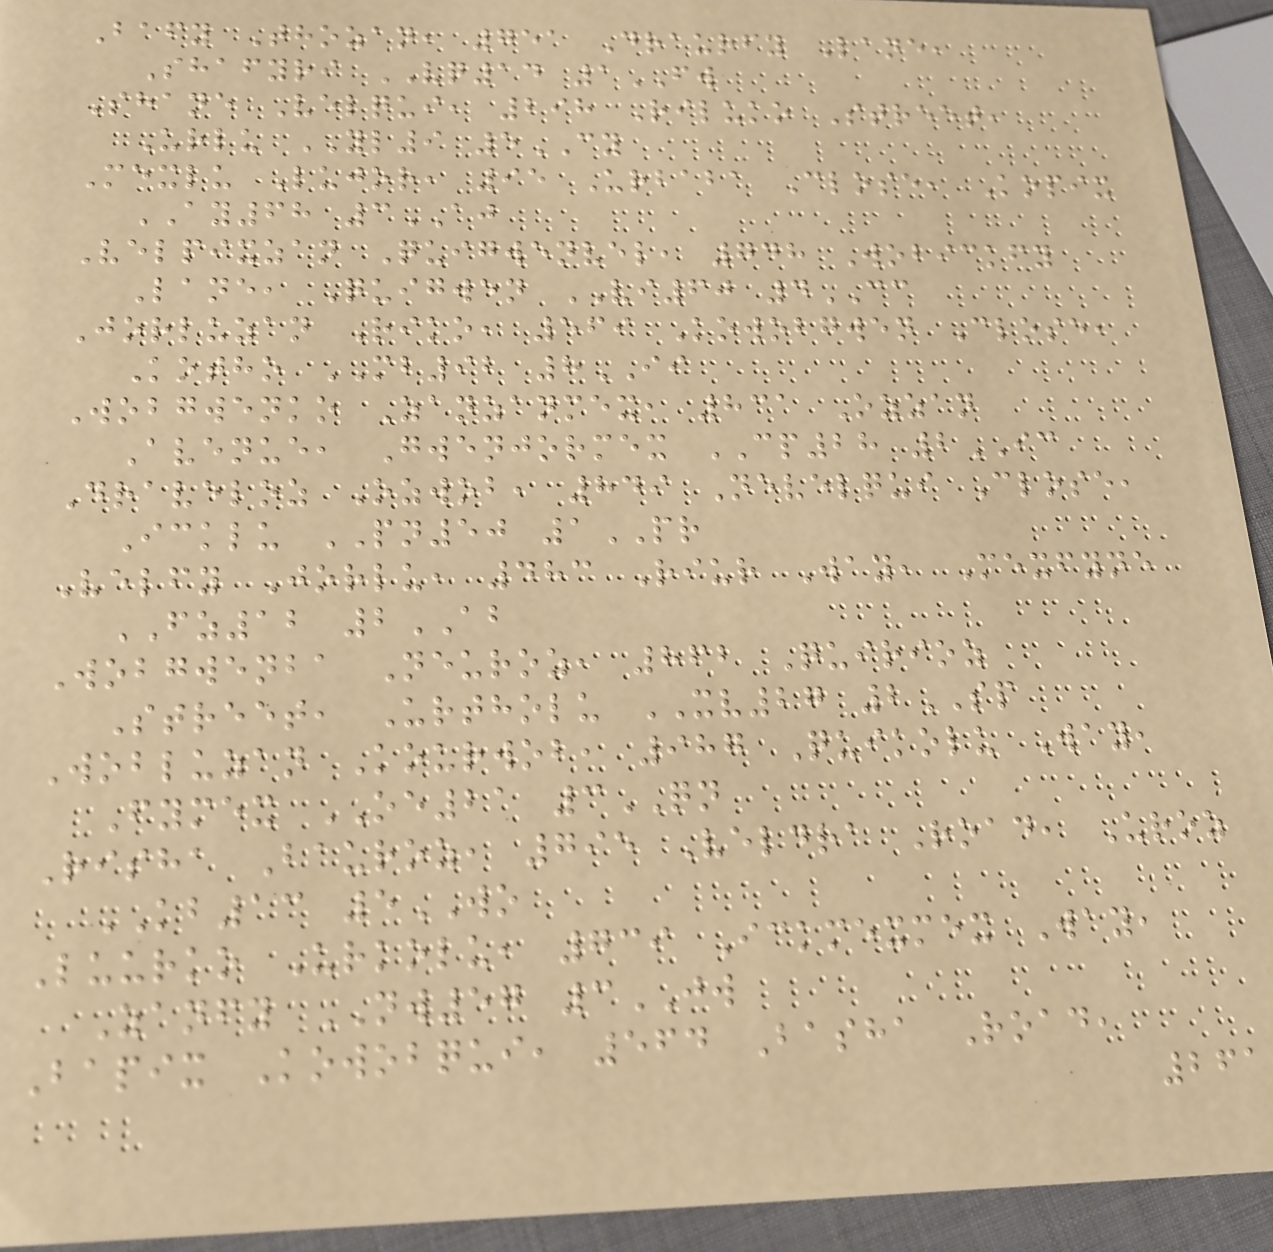Bafy Thozan, 751 Draurfy Lane,
Shafyri VQ14 1FW
Shane Velqui, 298 Riluko Street,
Urlu YL9 5CY
Mexlu Lujor, 95 Urbaba Close, Kopix
AY68 3AJ
Velpixzan Quigwenvel, 748 Wobickfy
Lane, Quigwen VI60 4CC
Jorluzan Riko, 569 Kowobgwen Close,
Kotho MB92 8II
Wobgwenko Zanzanmex, 831 Ozzan
Avenue, Gwenjormex CP28 2IC
Draveloz Ozwob, 849 Nevelqui Close,
Icklu PN50 1PR
Velfy Jorlu, 483 Riur Way, Mexfyne
FZ12 2AB
Wobgwenba Neuroz, 862 Quirioz
Street, Urtholu XV27 2SP
Wobluzan Kourwob, 987 Quikolu Way,
Fymex OE21 3QN
Risha Bauroz, 795 Veldra Road, Uroz
KB13 5WO
Luurko Urkolu, 739 Ickmexmex Way,
Zanfy NW57 3JW
Bapix Kowobqui, 564 Basha Road,
261
